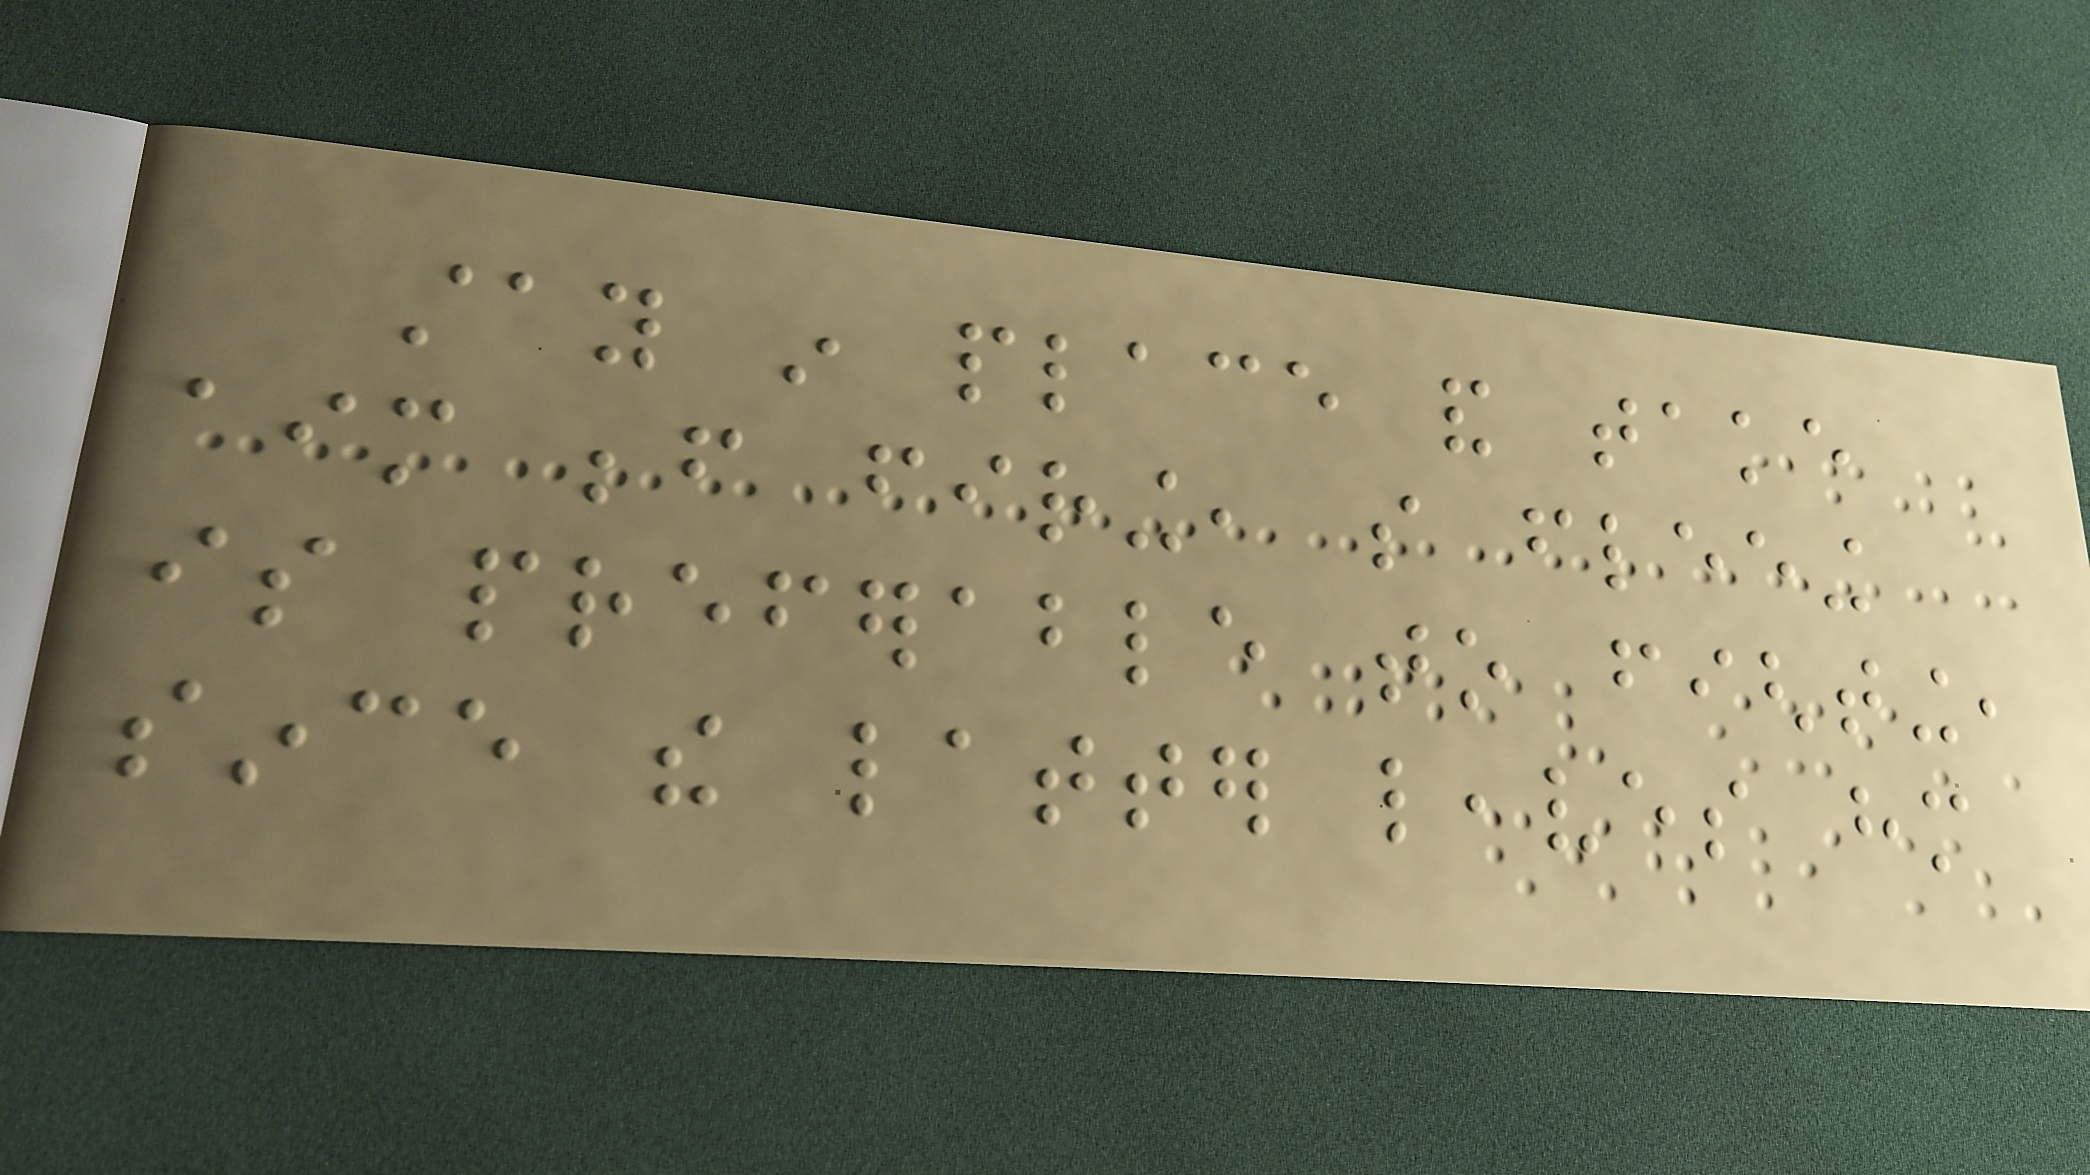stay in place and take
aim before firing, so fleeing
is preferable to fighting,
since the latter leaves him
